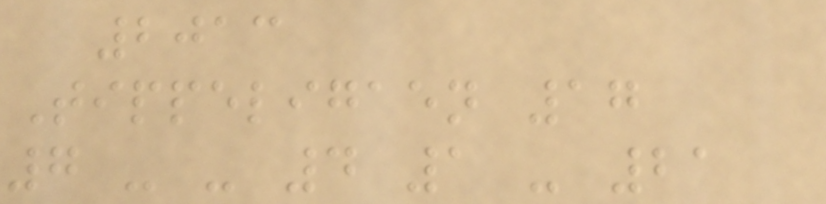2013
Tippeligaen 17
7 - - 4 1 - 21
